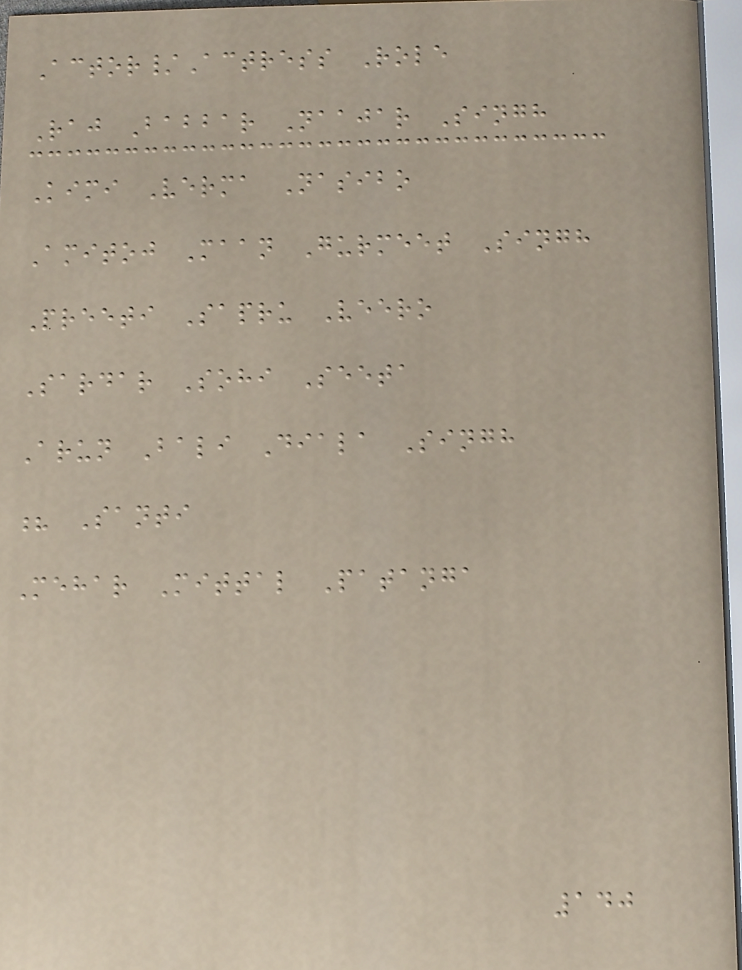Actor/Actress Role
Raj Babbar Naajar Singh
Kimi Verma Nasibo
Amitoj Maan Gurmeet Singh
Preeti Sapru Veero
Sardar Sohi Seeta
Arun Bali Diala Singh
? Santi
Mehar Mittal Patanga
140
